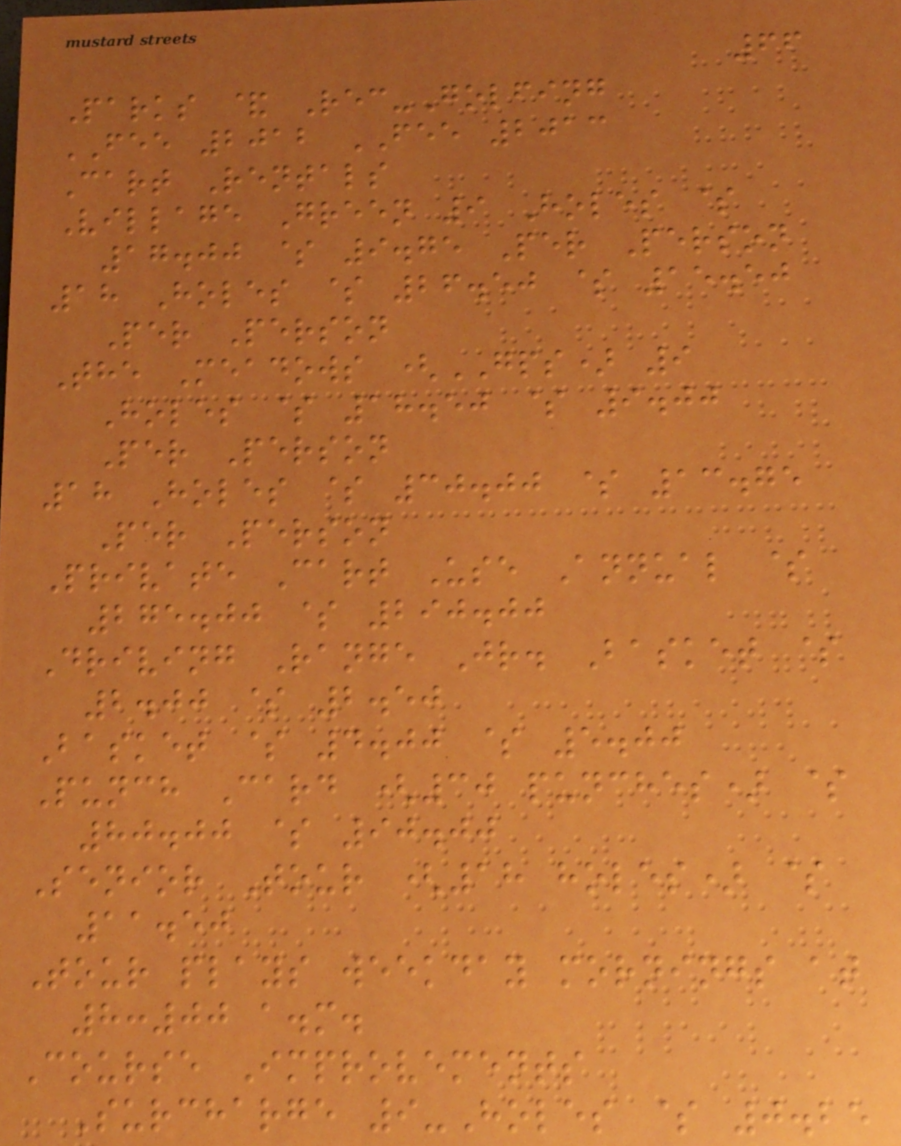66
Parks & Rec-Golfing
FEE 2012 FEE 2013
Cart Rentals
Village Green 9 Holes $
17.00 $ 9.75 Per Person
18 Holes $ 26.50 $ 15.50
Per Person
The Meadows (GPS) 9
Holes $ 18.50 $ 9.00
Per Person
18 Holes $ 30.00 $ 13.75
Per Person
Private Cart Use Annual $
275.00 $ 290.00
Driving Range Jr. Basket $
2.00 $ 2.50
Basket $ 4.00 $ 5.00
Punch Card (30 punches) $
80.00 $ 90.00
Senior Tour (18 holes) $
11.50
Tour plays weekday mornings at
8:00 a.m.
Course Improvements
Surcharge 9-Holes $ 0.25
